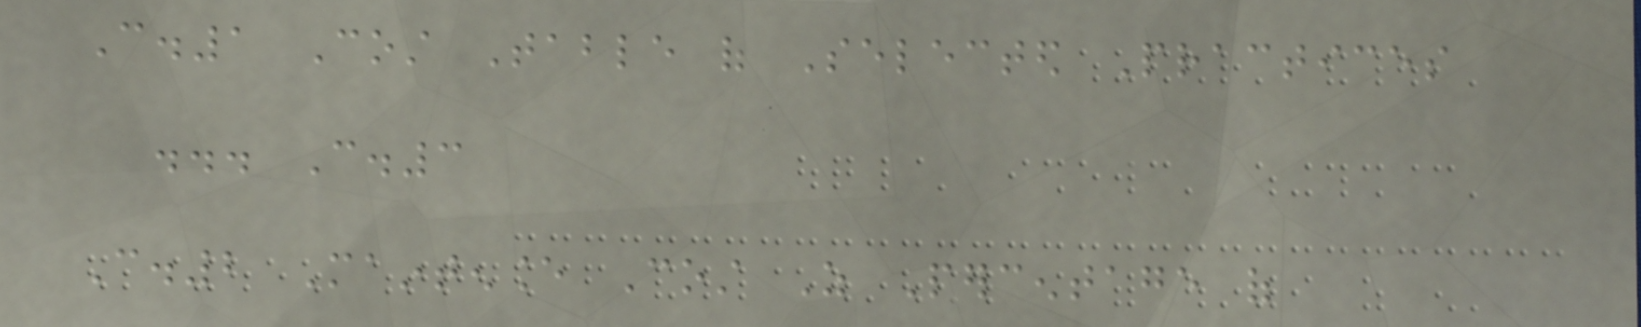C.1 Cost Table of Selected Practices
... C.3
C.2 Maintenance Cost As Percentage of
